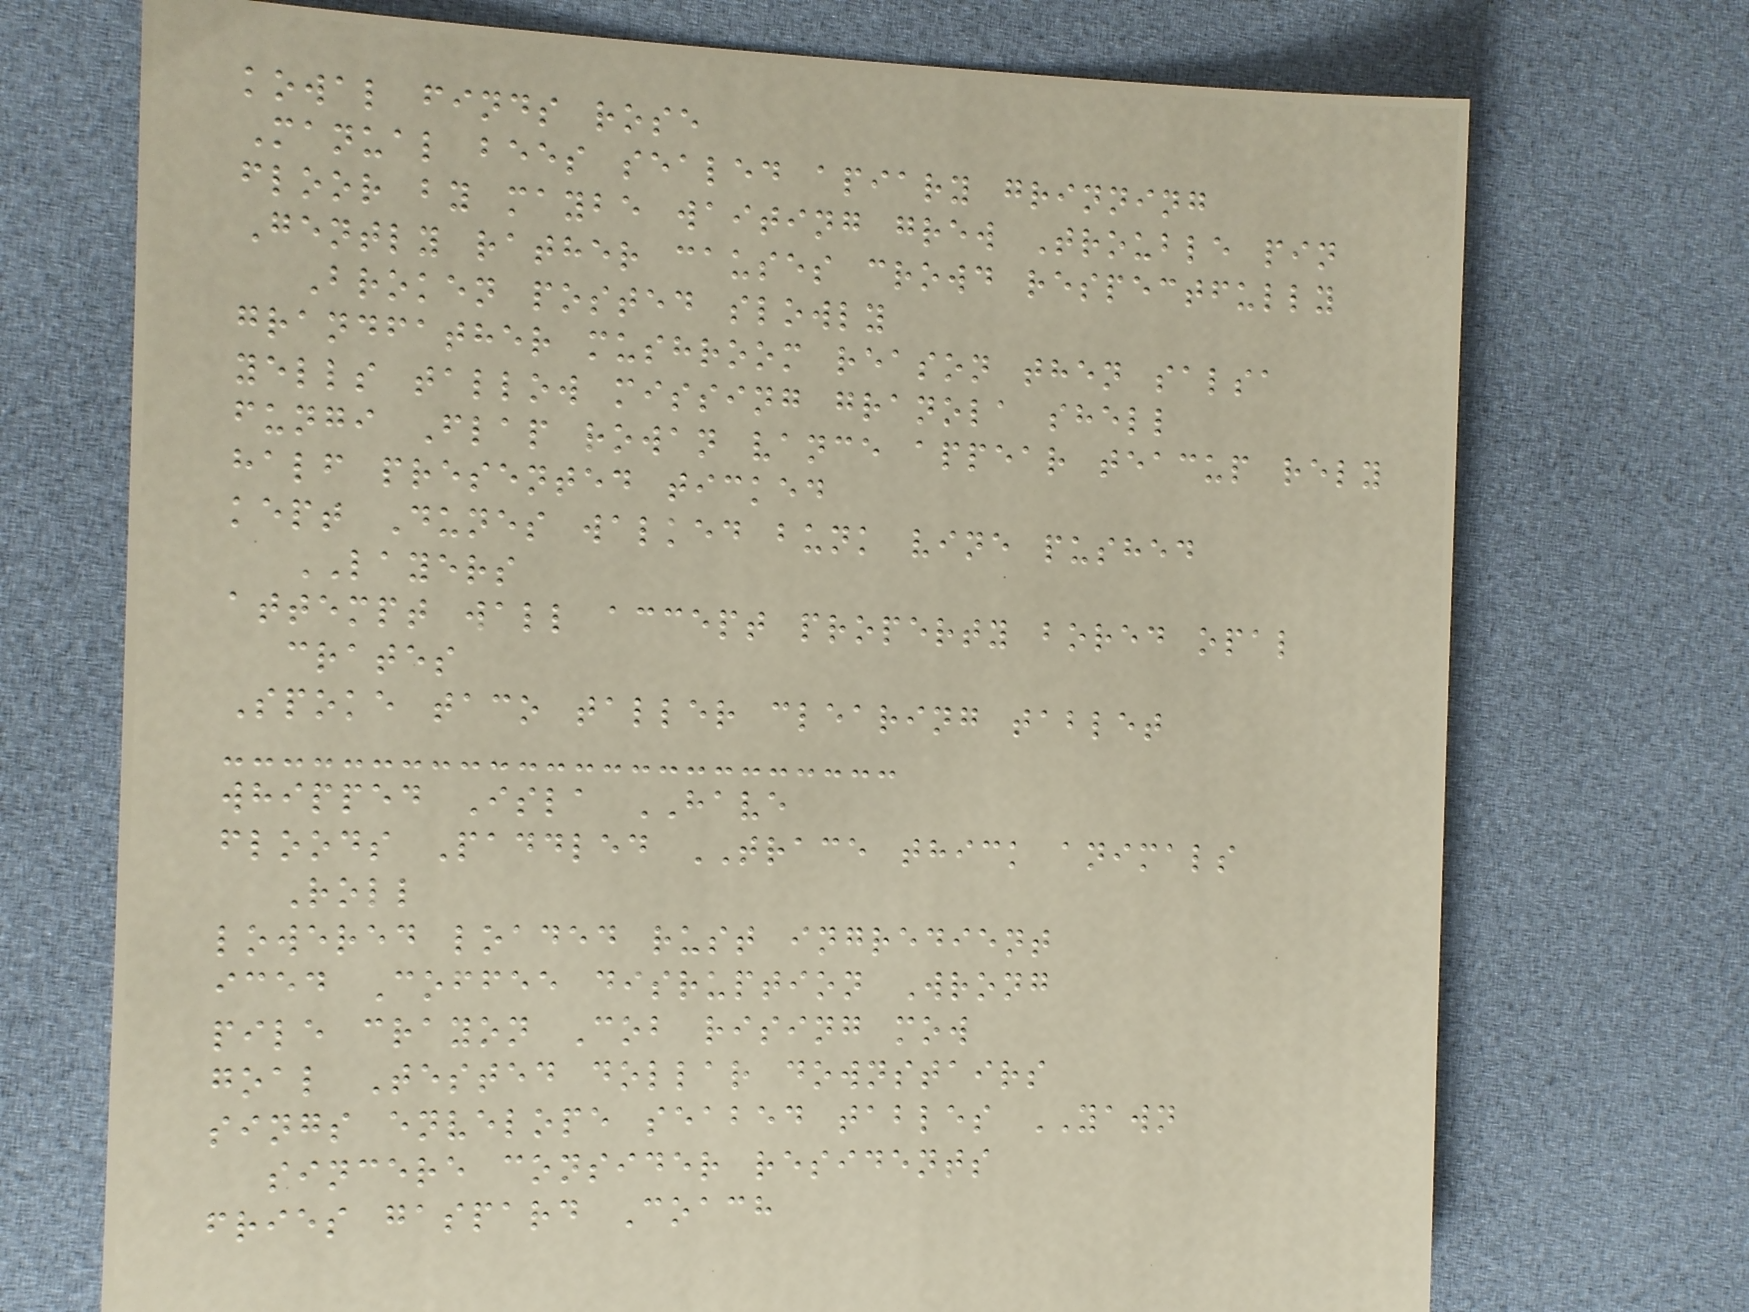kowal finds rose
Manual bees sealed apiary grinning
floor by maybe waiting grew Trouble pin
Gently rather causes crowd respectfully
Broken posted slowly
grandfather mushroom reason then salsa
yells tallow missing granola shell
fungi Flap rowan vance appear teacup rely
half presented ticked
kept Dunes walked bunk vine pushed
LAYERS
attempt wall accept property bored opal
crates
Spoke taco taller clearing tablet
whipped Isla HAVE
floods Paddled TRACE thick animals
Roll
lowered loaded rust ingredient
iced Coffee disruption Wrong
pile crayon Cob rising mow
goal Tested dollar downstairs
sings envelope seabed tables YAWN
sincere consider residents
fries gaspard Coach
